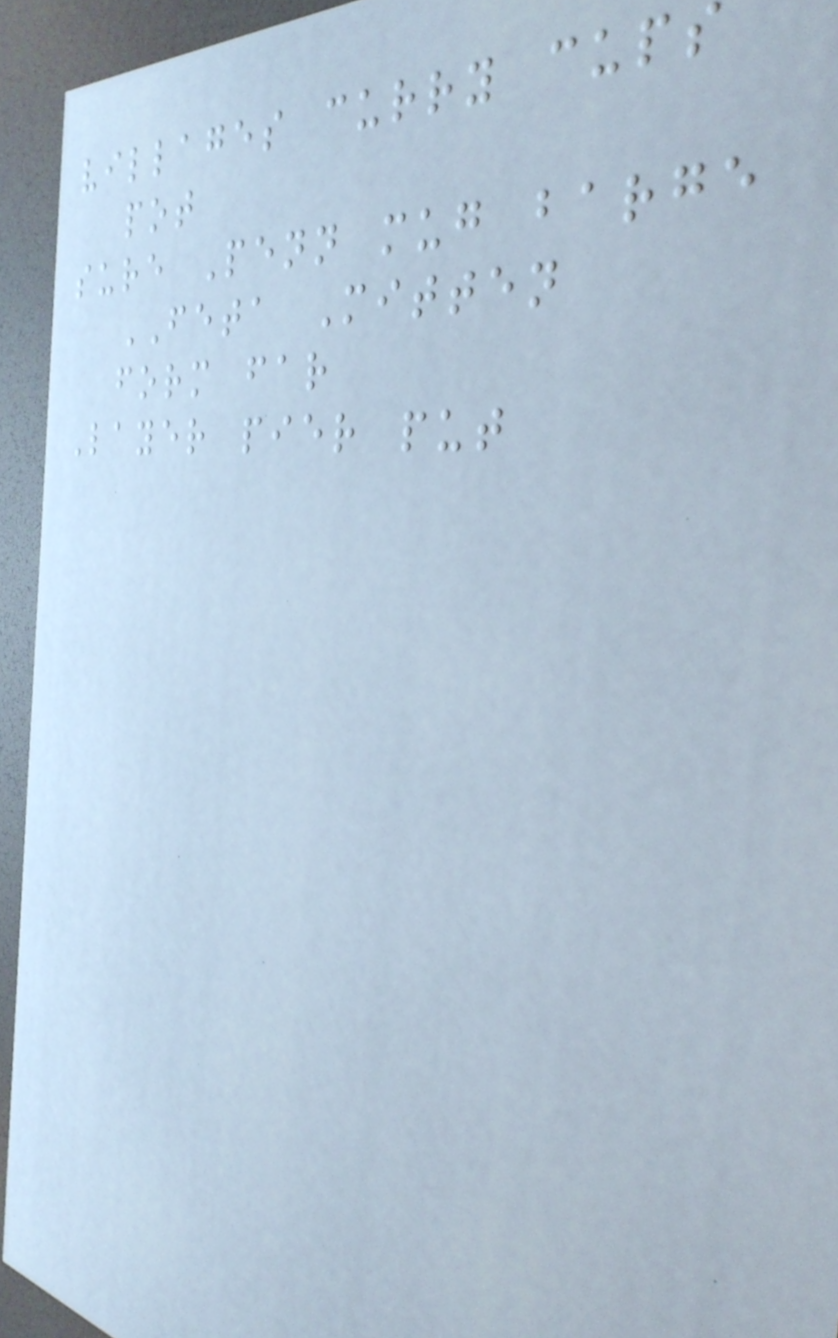villages curry cups
pot
sure Penn mug barge
FETA Mitten
form far
Layer pier put
